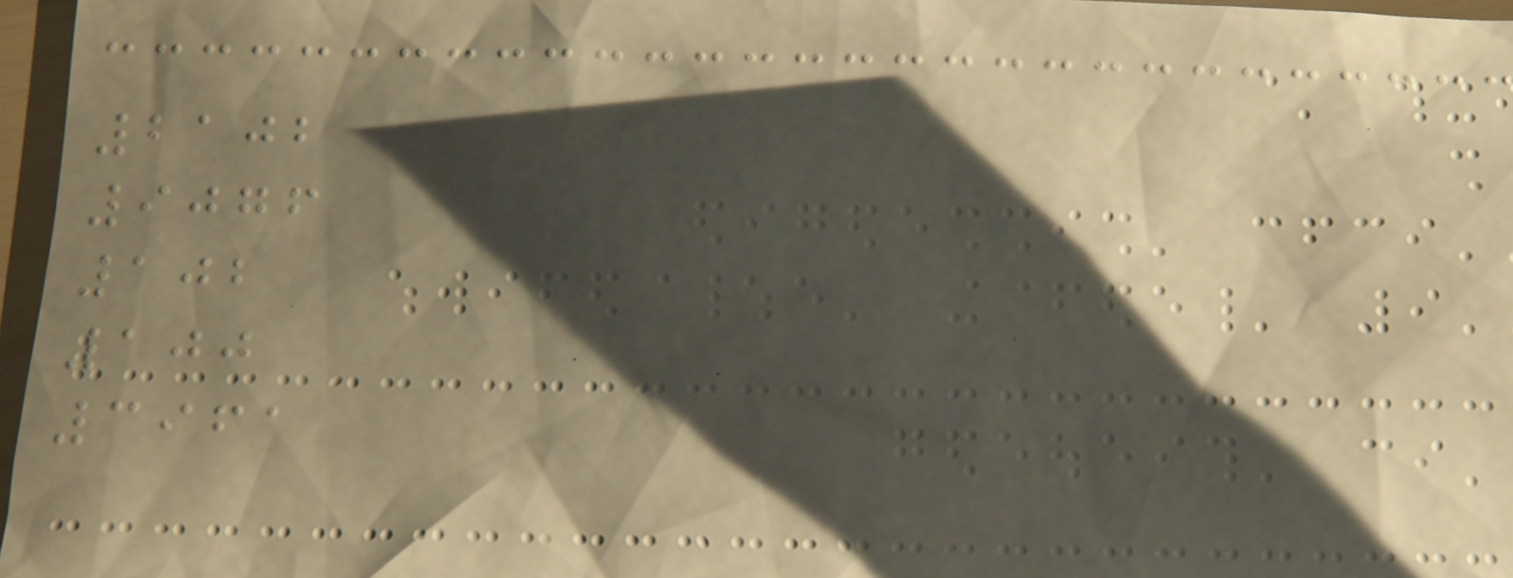2102
9076
102
100
3961
